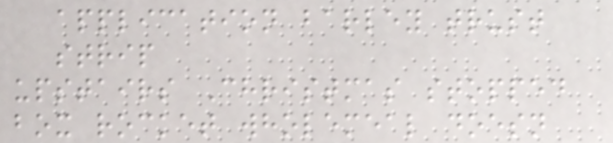application barley trust
strip
upstairs Christmas stopped
box rocket wholemeal doesn
